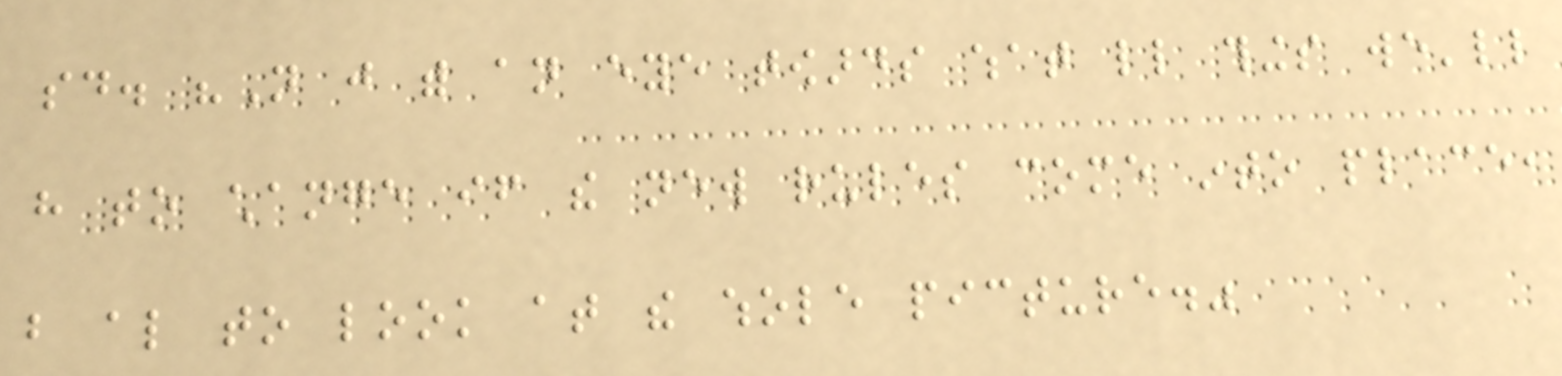said. "Not just with an eye towards what little things we'll
have to change if the new rules come into place,
but also to look at the whole picture."
